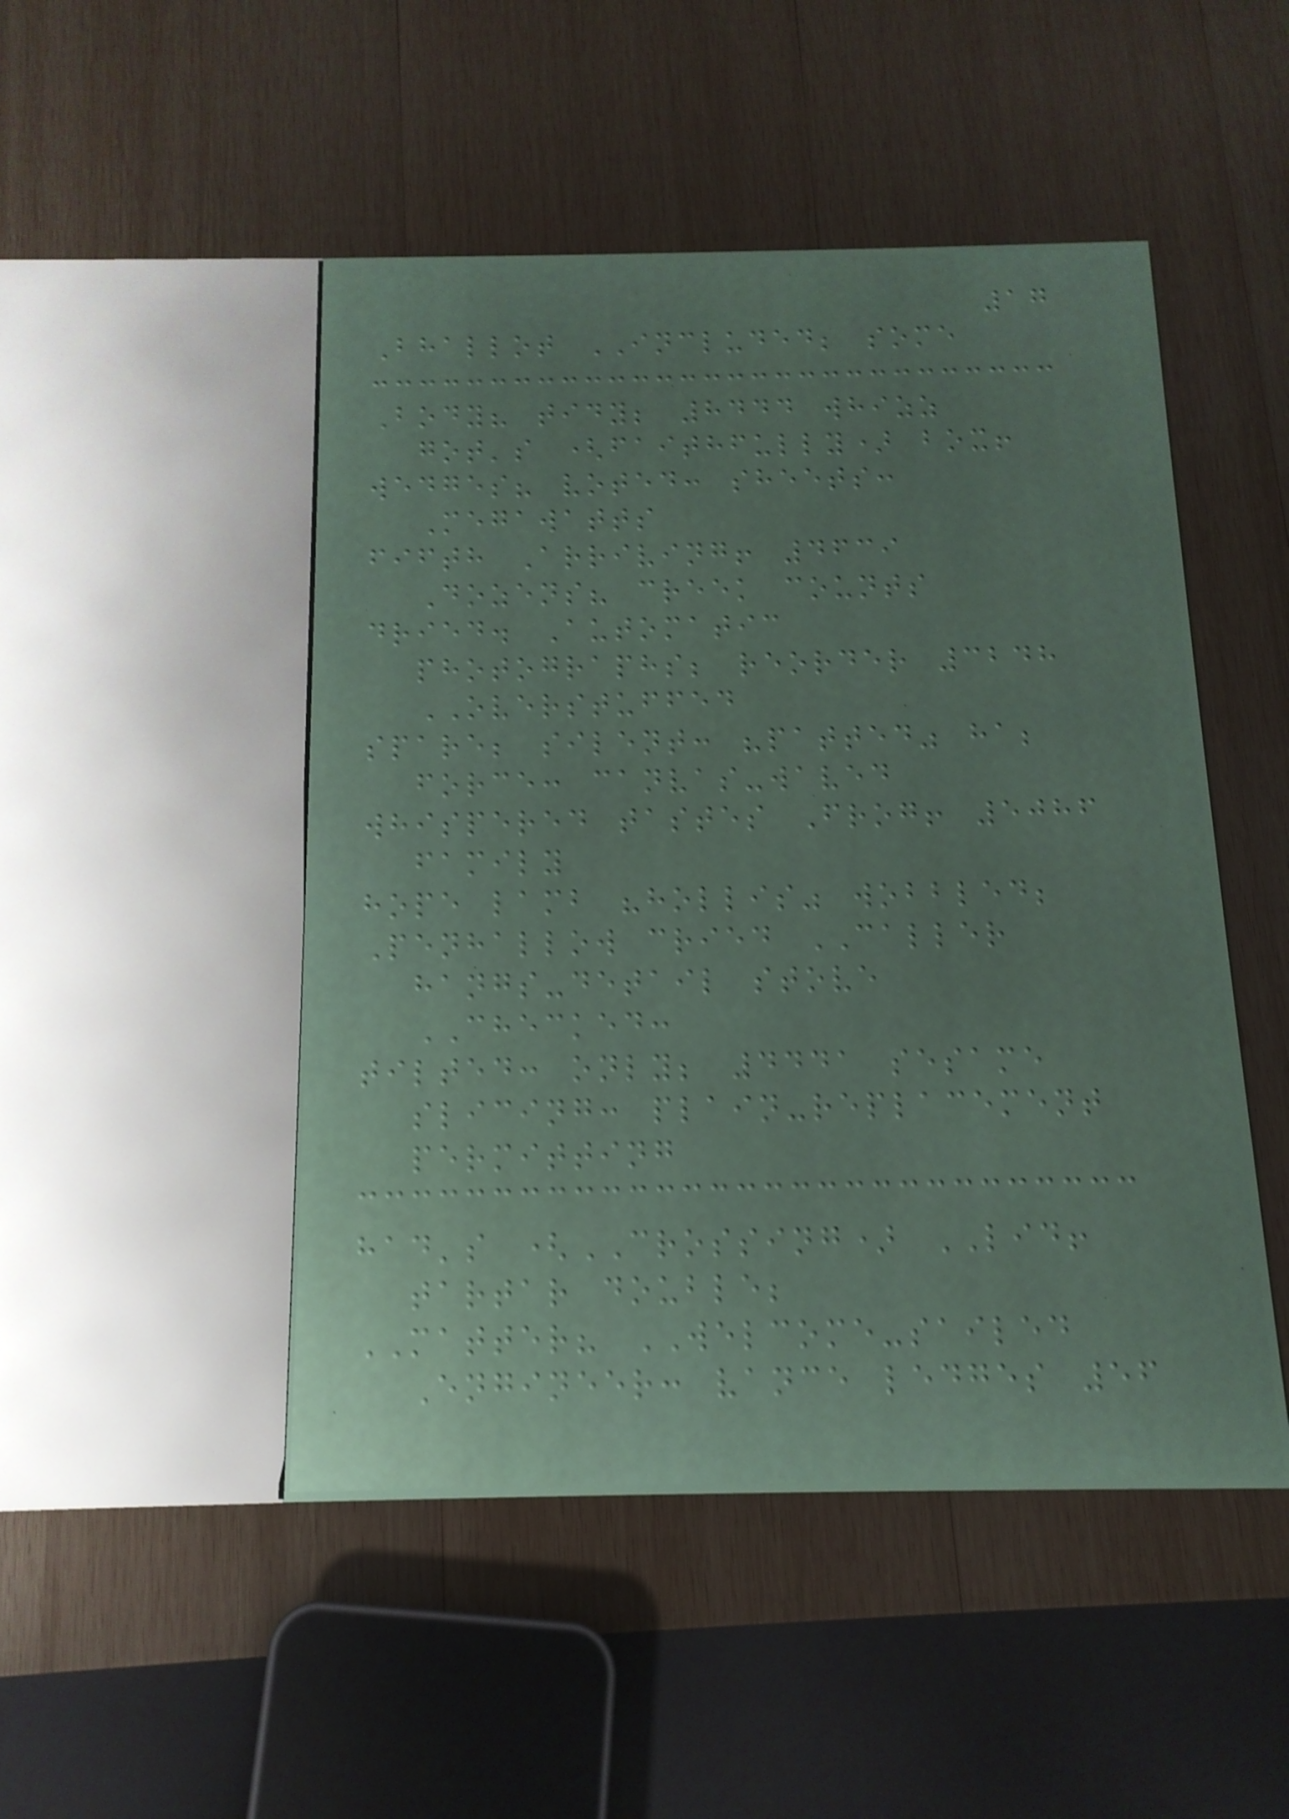17
Bhallot INCLUDED; some
Body? tidy; 8444 whizz
got's (faithfully) box!
wedges? voted: sheets:
Megawatts
fifth Arriving! 4639
Dozens? creek counts
dried. Automatic
photographs; reorder 3248
OVERSTUFFED
spare; silent: "patted" ha;
force: canvas-waved
whispered tastes Frog! 5086
family
hope lamb "hollis" wobbled;
Penhallow cried CALLER
hangs-detail stove
CHECKED:
tilted: only; 4441 sesame
slicing: plain-replacement
permitting
had's (CROSSING) LID!
tartar double;
MATTER? WELCOME-sailed
Engineer: vance ledges 56
